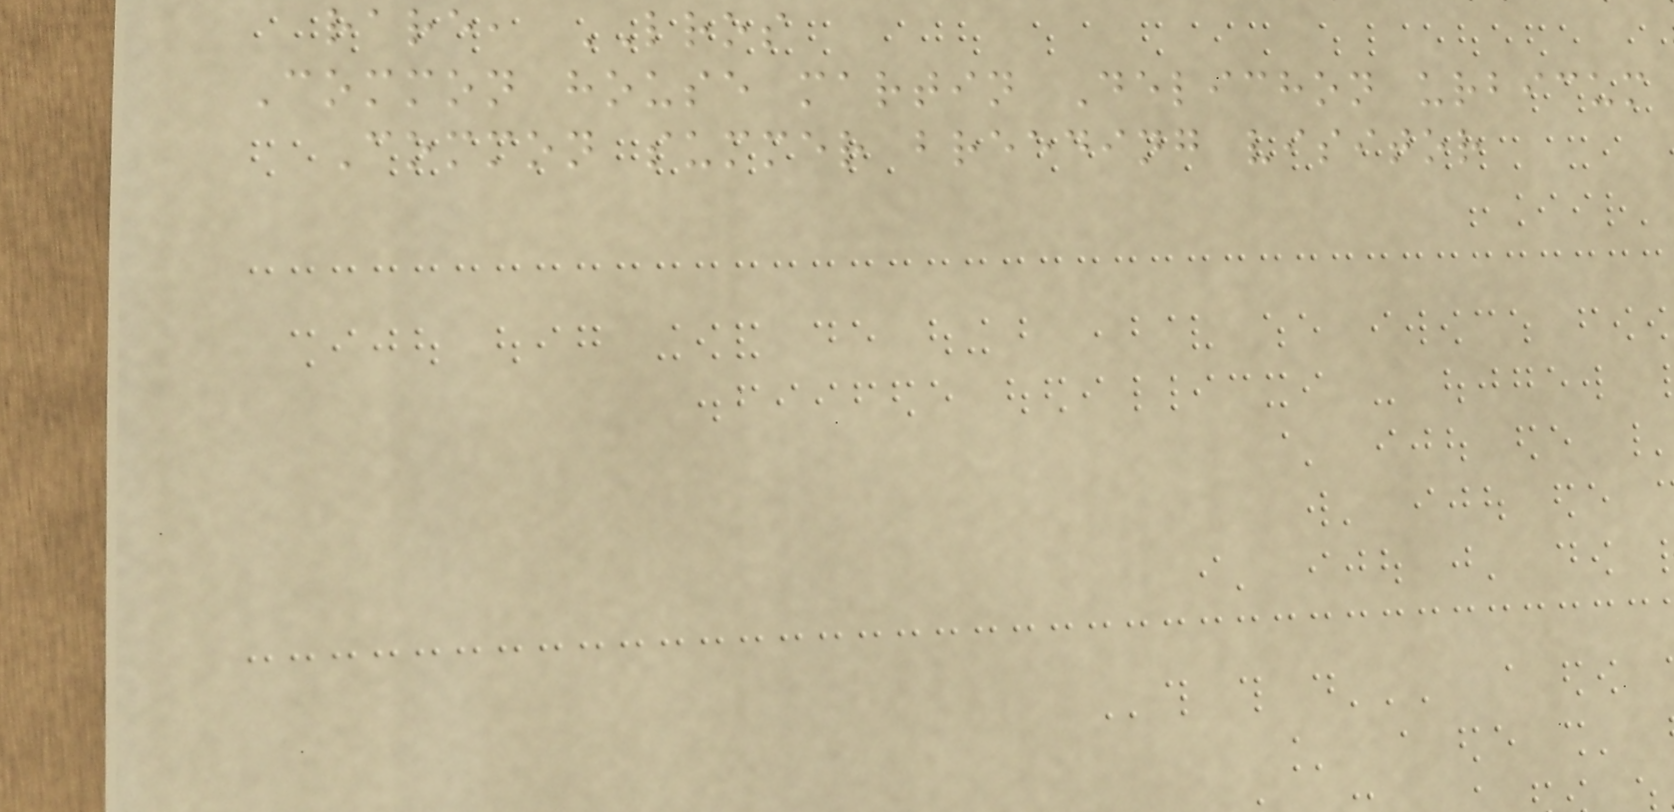rare, LROS
Common house martin Delichon urbicum
Common summer breeding visitor
